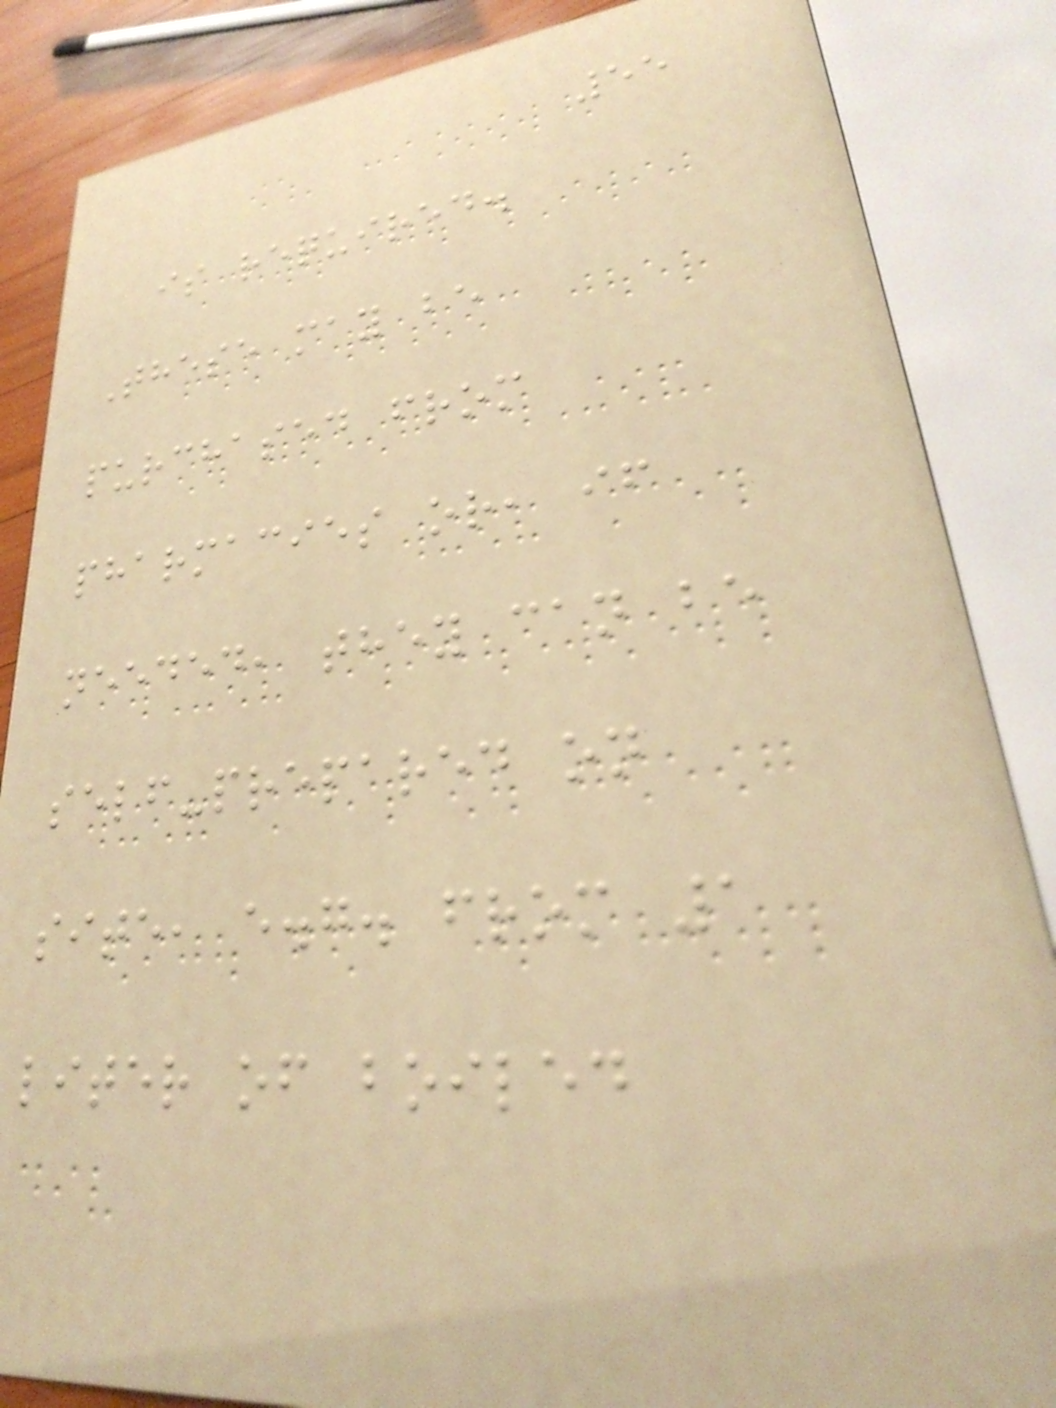55
is required.
These may be
purchased from
pharmacies or, if
needed, they can be
self-prepared on
site, e.g. from 1
liter of boiled
